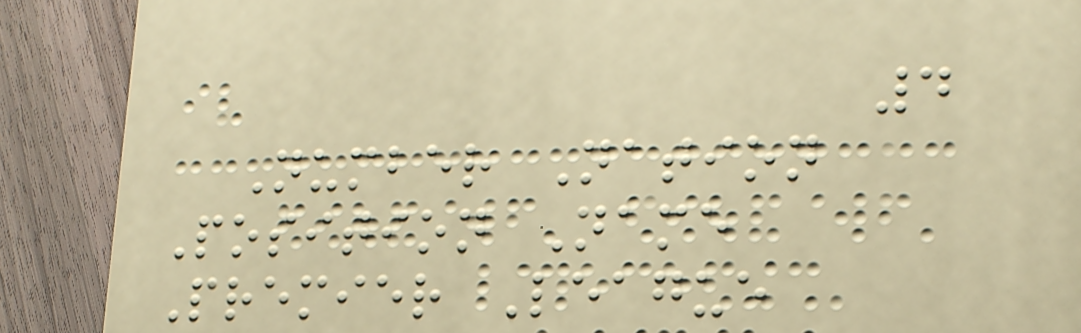4
Number Nation
Position Name
Premier League
